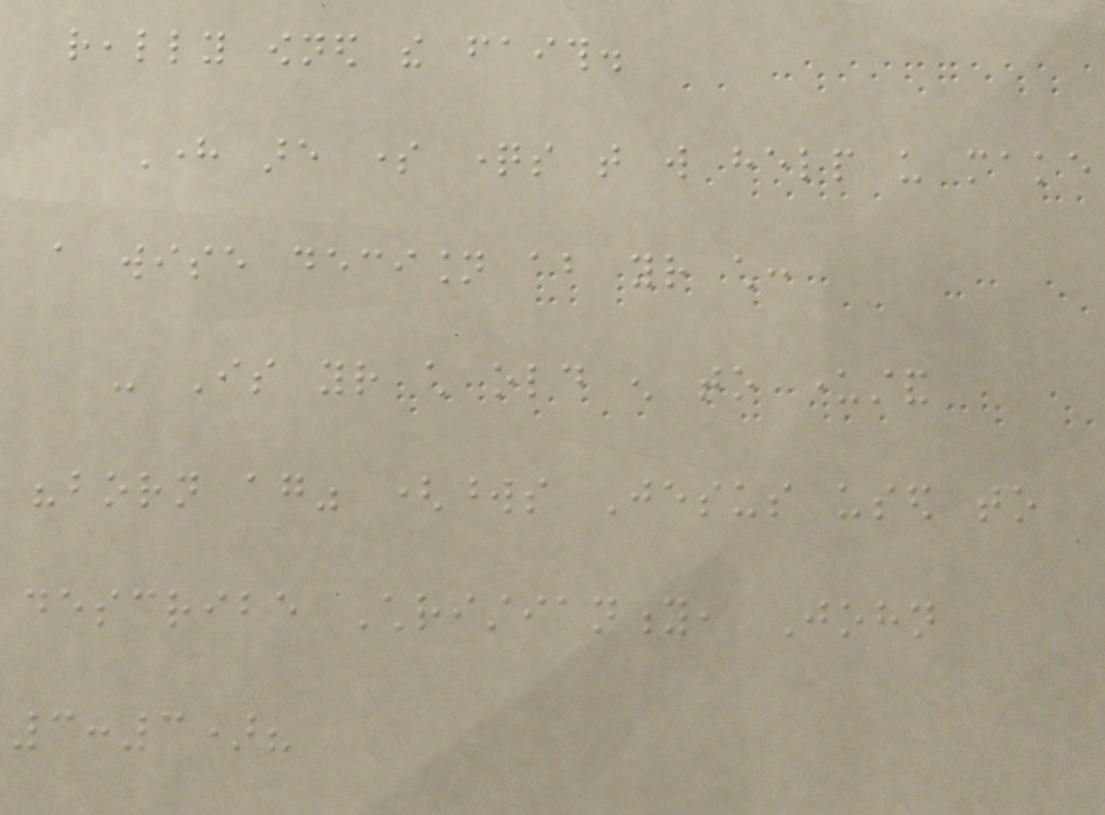really owned the faith.
Here are some questions that will help us make
a wise decision about your child:
- Is your child old enough to understand
"born again" (words Jesus used to
describe Christianity, John
3:3)?
